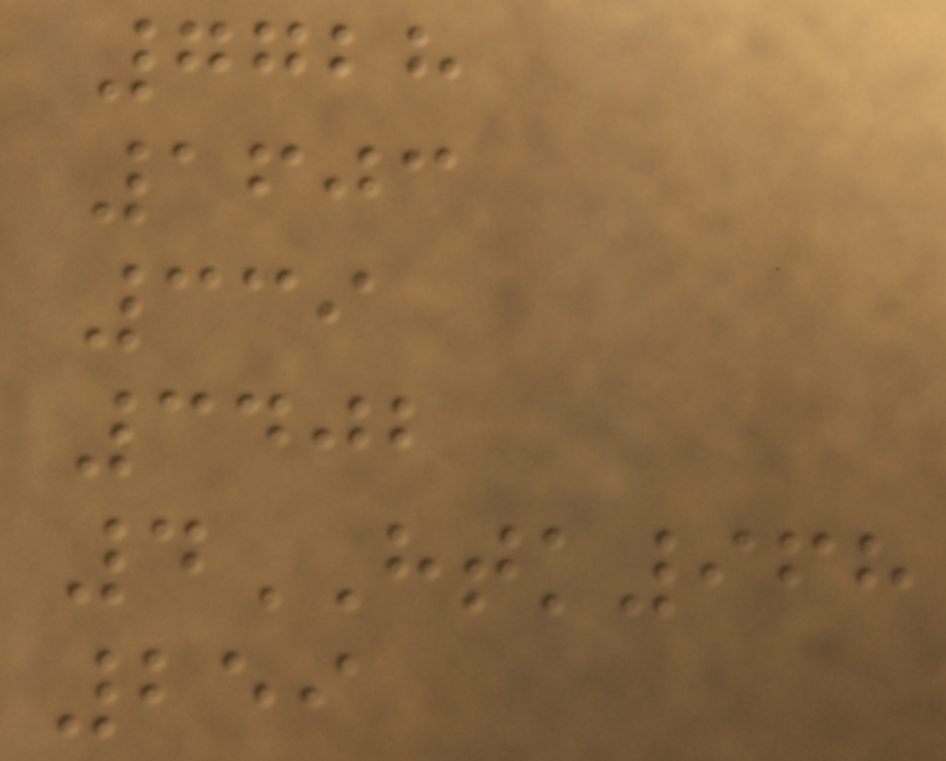7728
1603
339
3402
4HTK968
259
